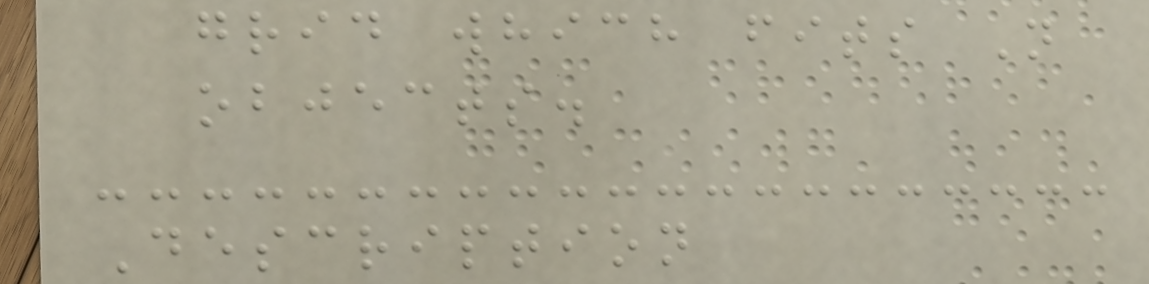grid which fits N
objects.
Description
